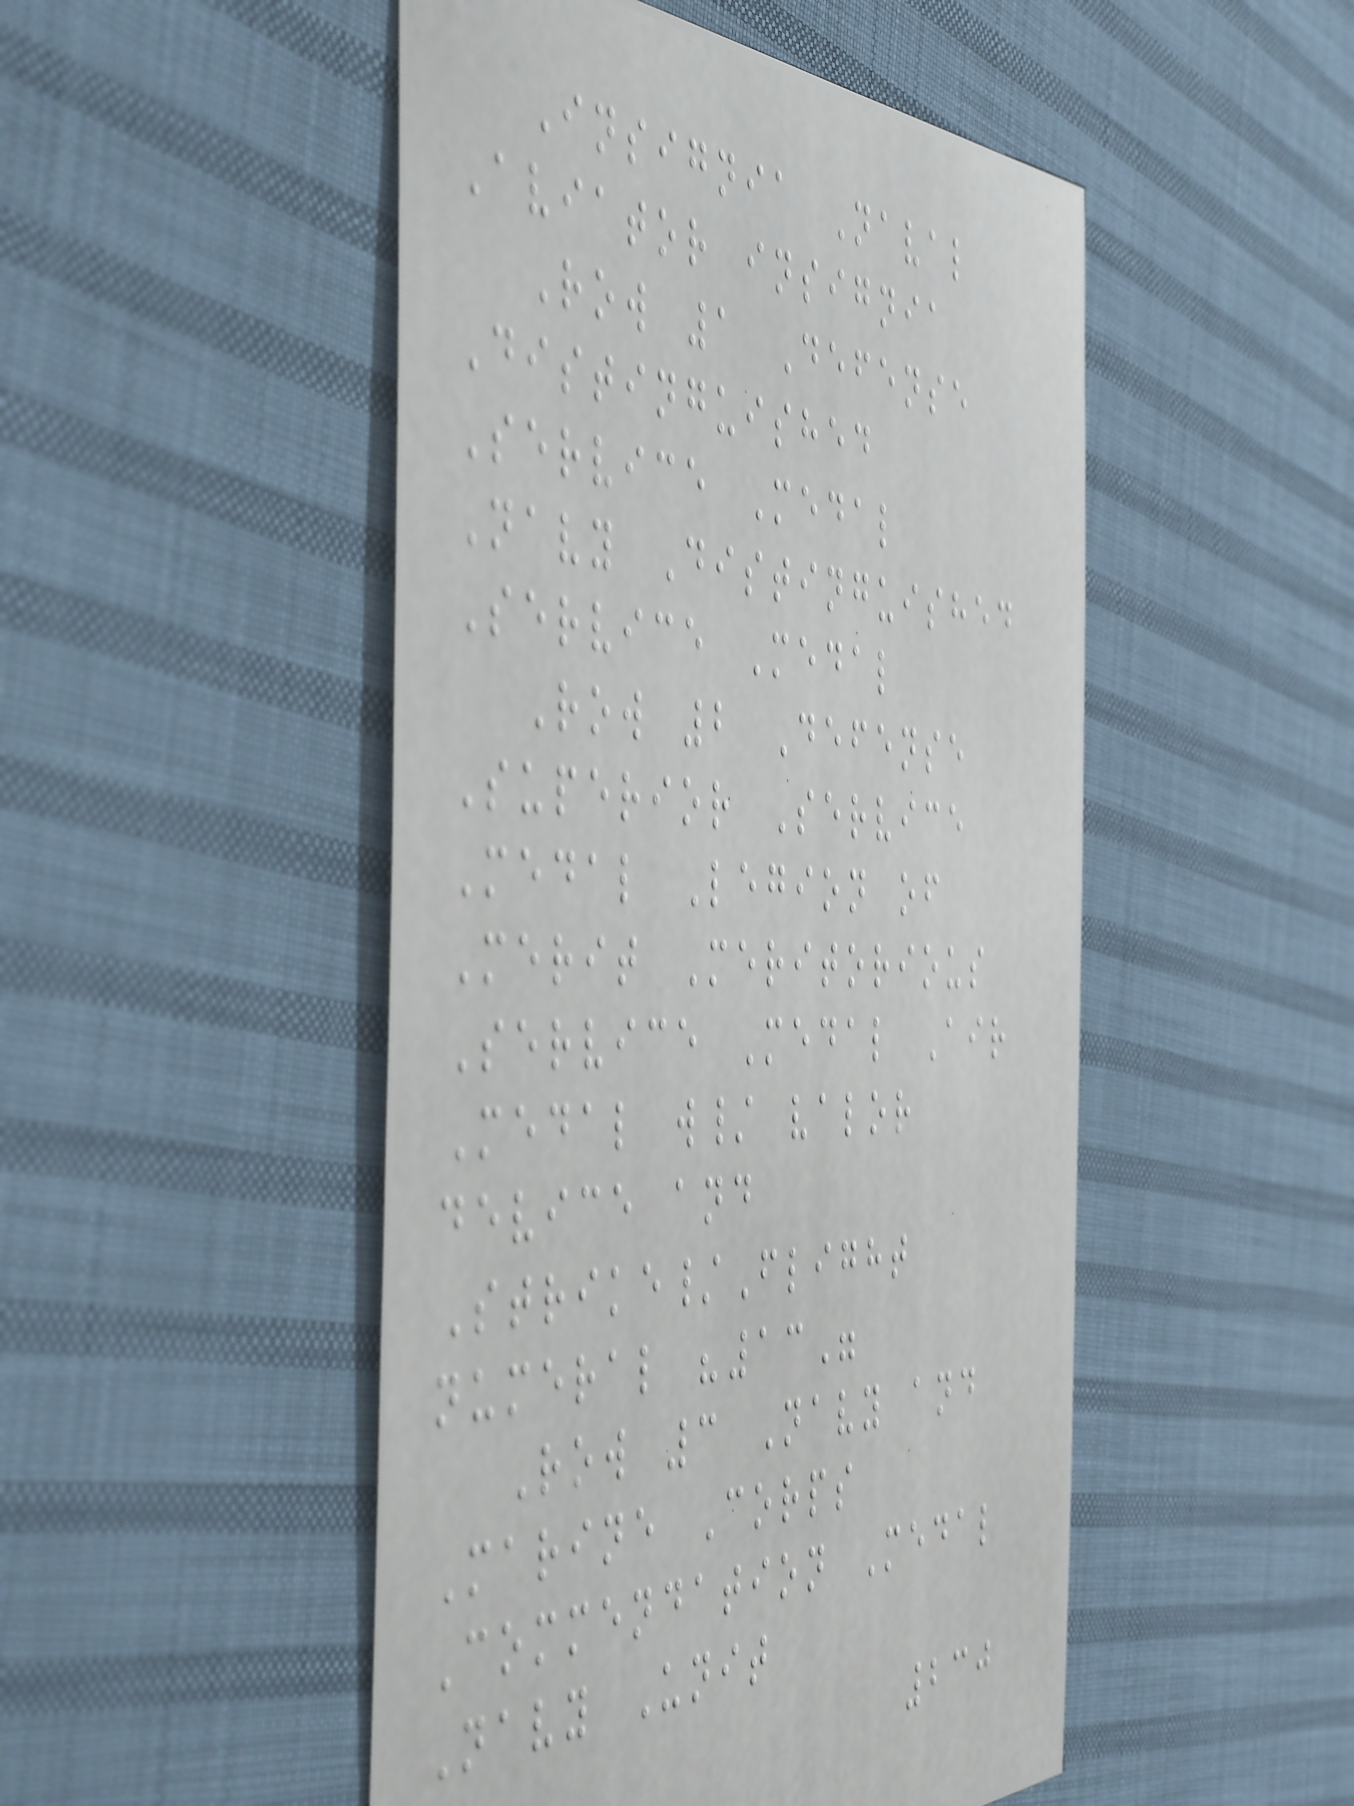Insignia Naval
Aviator insignia
Row 1 Defense
Distinguished
Service Medal
Navy Distinguished
Service Medal
Row 2 Defense
Superior Service
Medal Legion of
Merit Meritorious
Service Medal Air
Medal w/ valor
device and
Strike/Flight
numeral "13"
Row 3 Navy and
Marine Corps
Commendation Medal
Navy Unit
230
